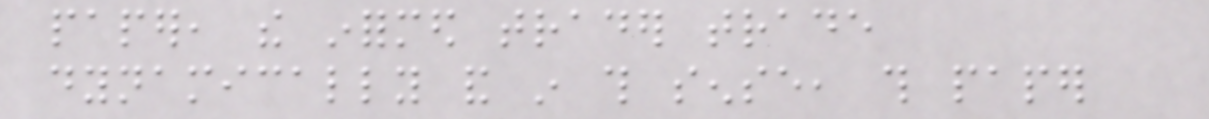paper, the informed trader trade
dynamically and in this sense, this paper
